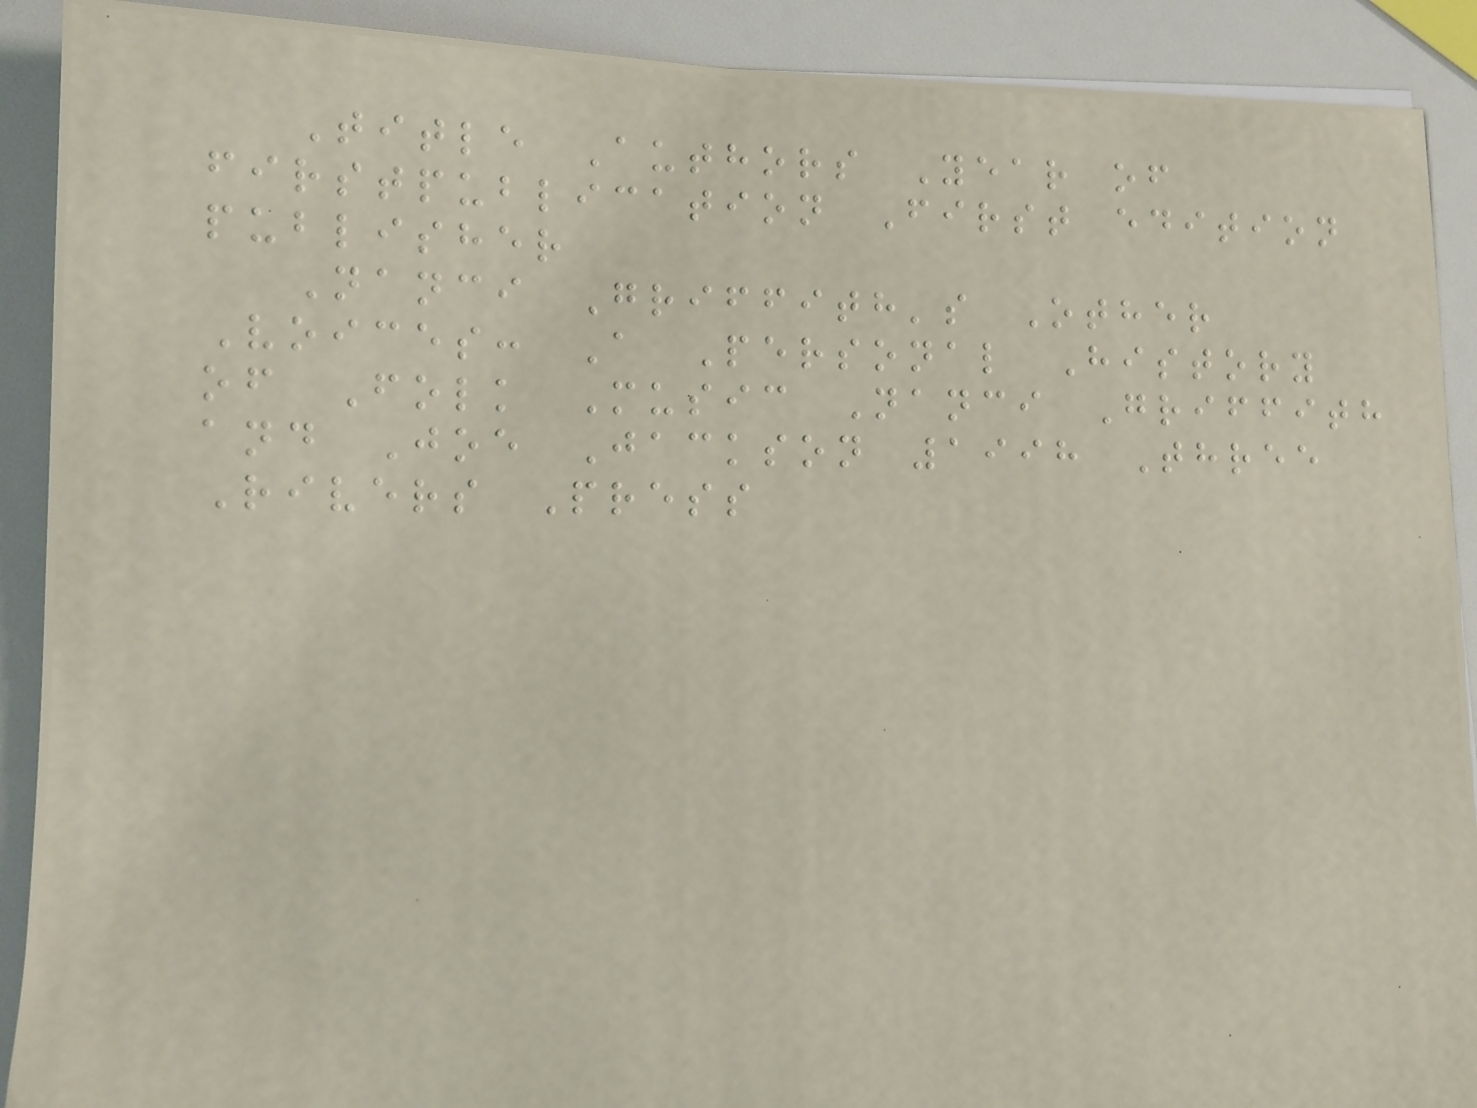Title Authors Year of
firstpublication First edition
publisher
Nanci Griffith's Other
Voices: A Personal History
of Folk Music Nanci Griffith
and Joe Jackson 1998 Three
Rivers Press
